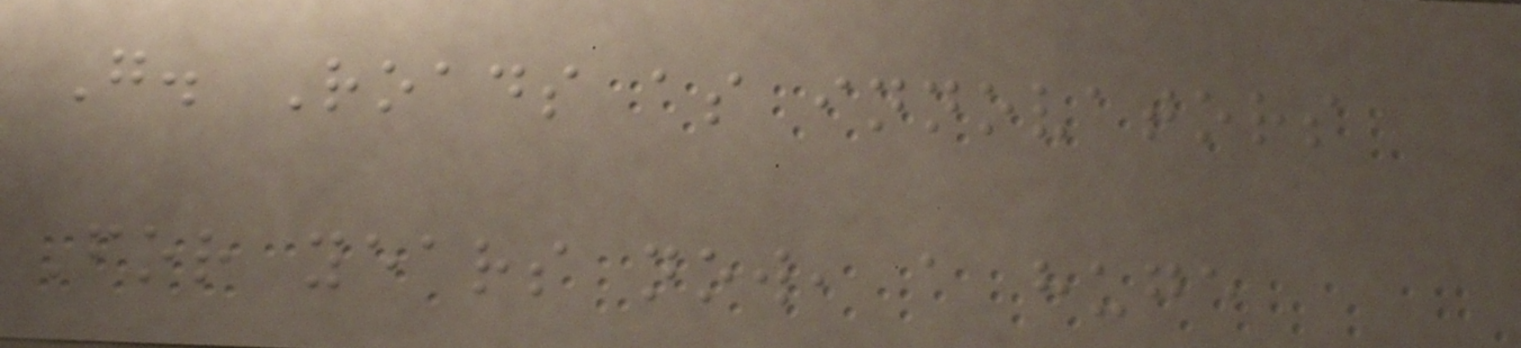G. Roads as innovators
For years now, a huge
